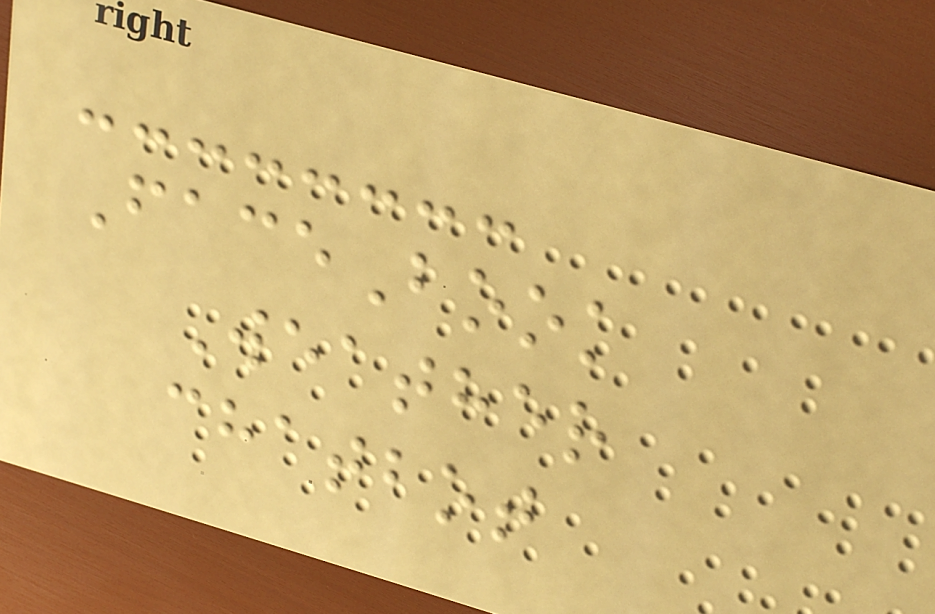FaceBook
Weather
chatbot
